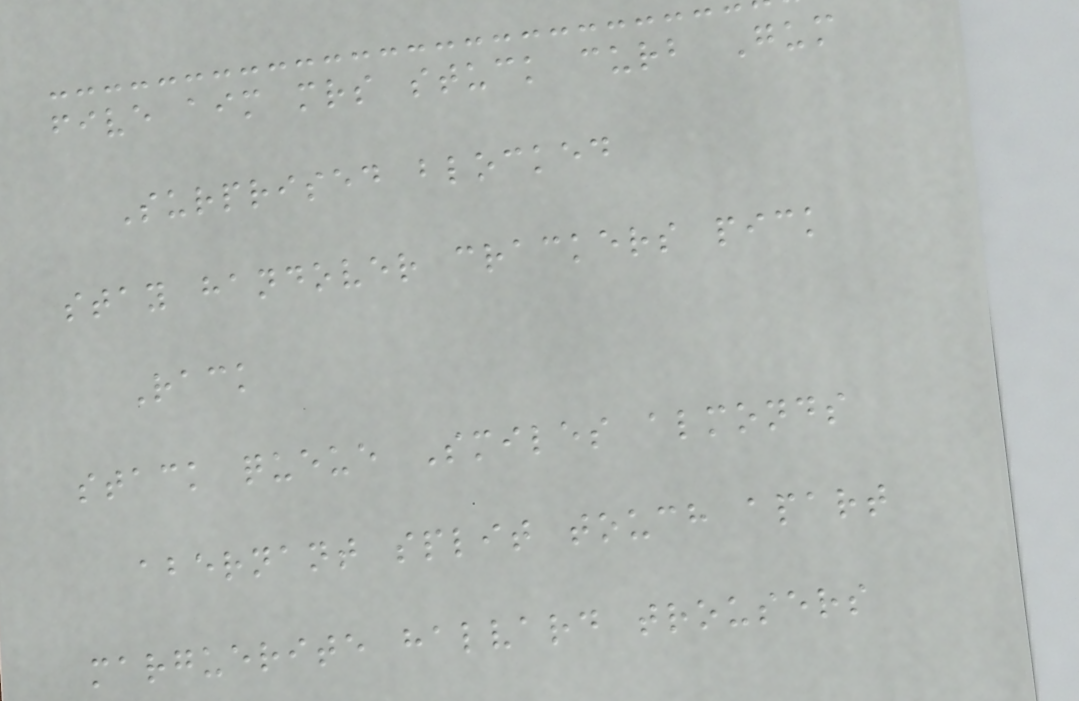five aim mrs stuck curb Gum
Surprised blocked
stay handover crackers pick
Rack
stack queue Smiles almonds
abernant split touch apart
marguerite halvard trousers
